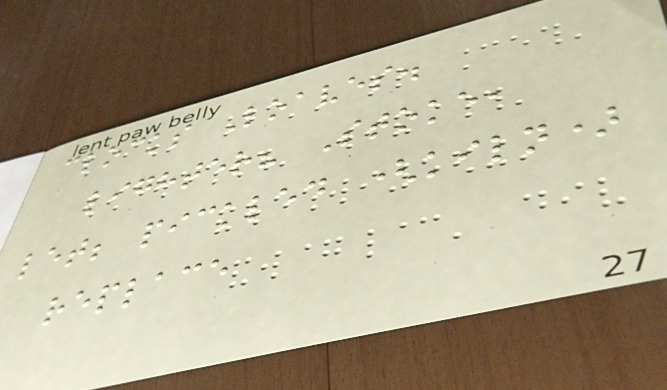clocks Loaves.
lighter? Stoke,
let; pickled (kiln)
replace
